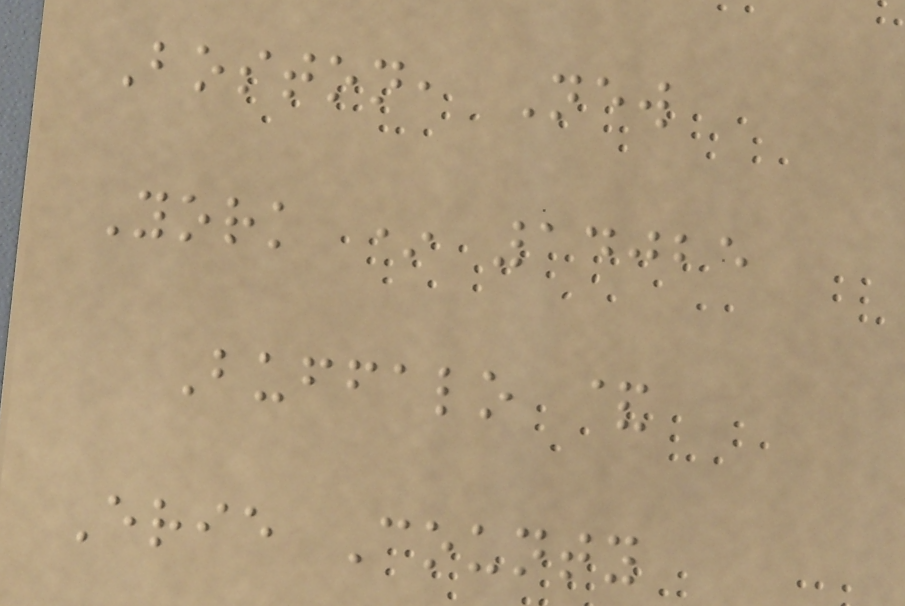Boston, New
York * 14025
Buffalo &
Erie County
